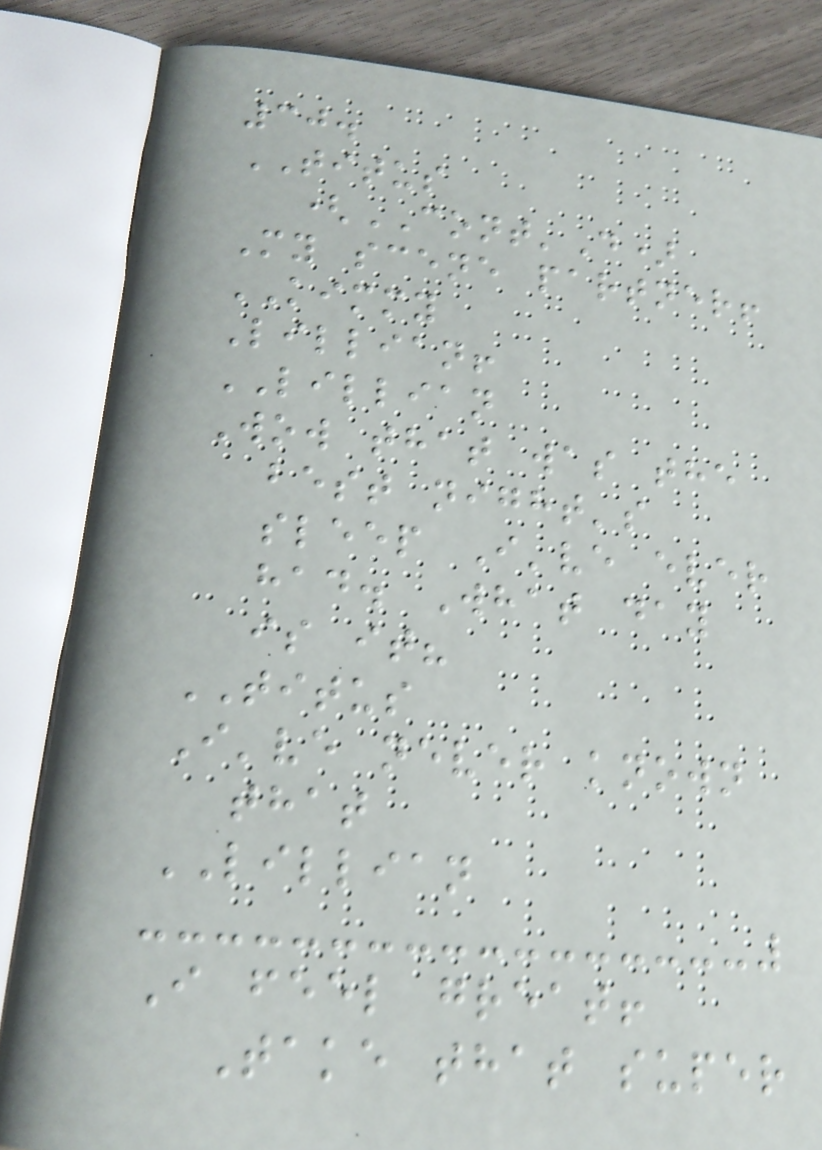30.
TITUS
(CONT'D)
My scene partner!
KIMMY
Lillian!
LILLIAN
Wow that was the
best night's
sleep I've ever
had. What day
is it?
TITUS
I've never known
that
LILLIAN
I feel great!
Take that super
